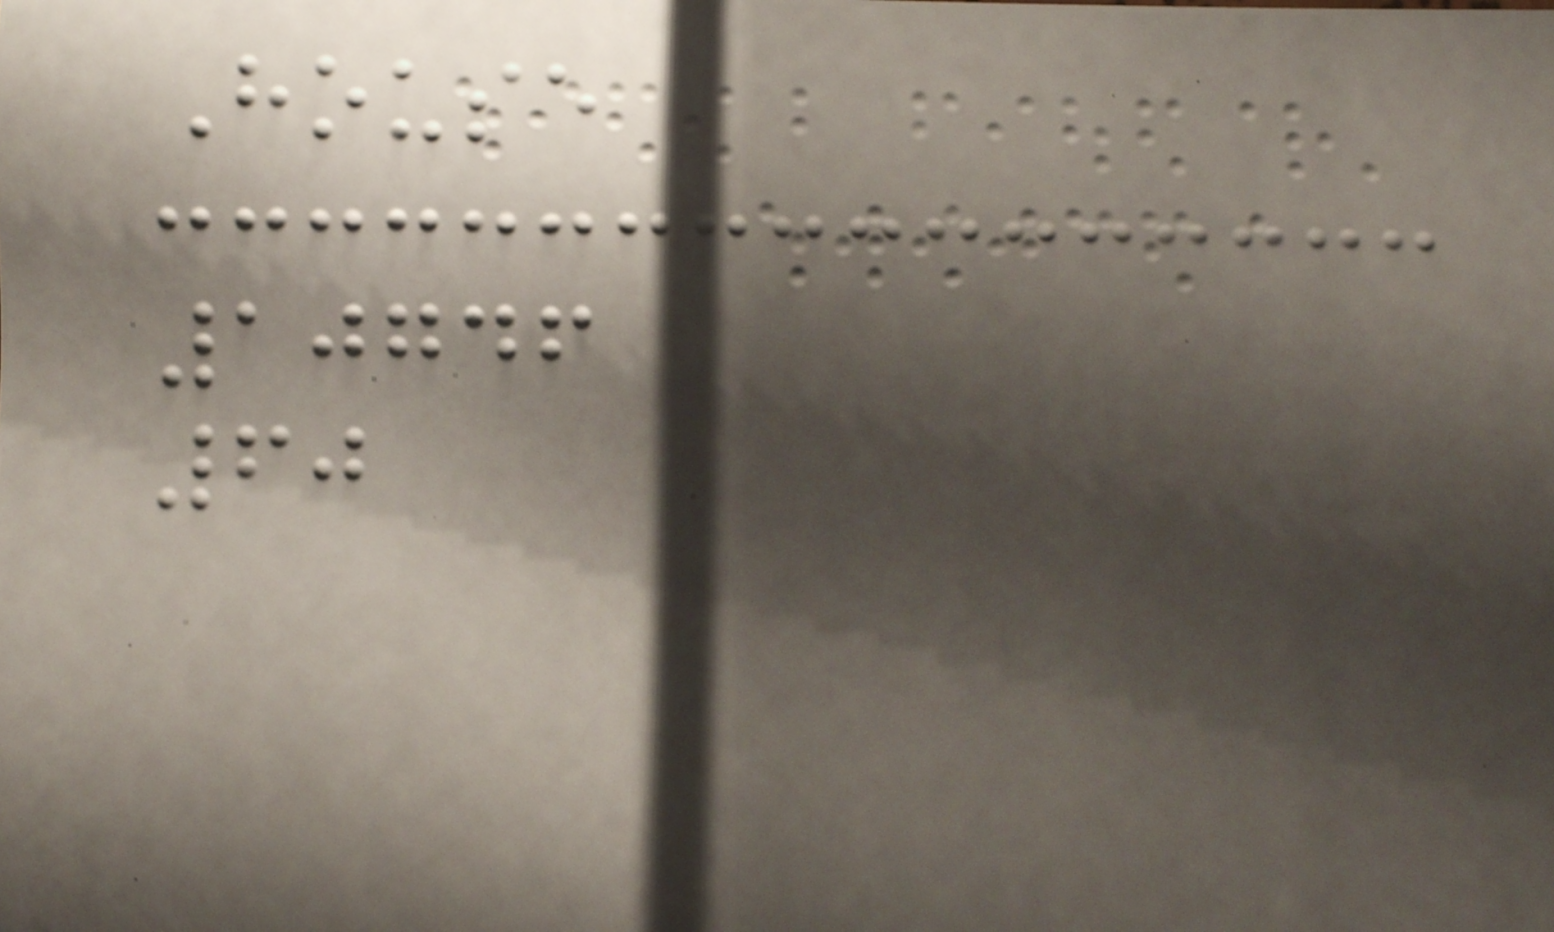House
10746
60
